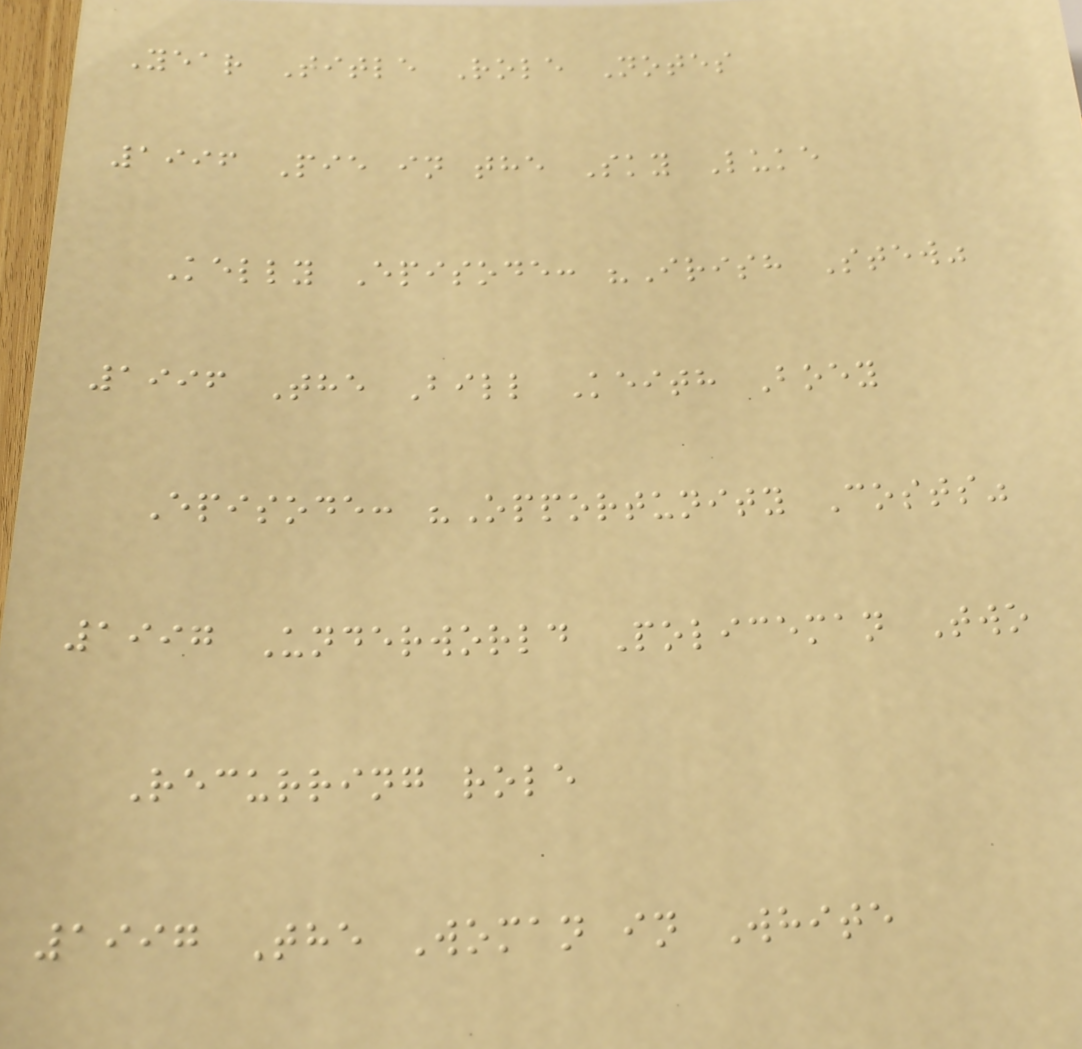Year Title Role Notes
1996 Pie in the Sky Luke
Kelly Episode: "Irish Stew"
1996 The Bill Keith Boey
Episode: "Opportunity Costs"
1997 Underworld Policeman Two
Recurring role
1997 The Woman in White
